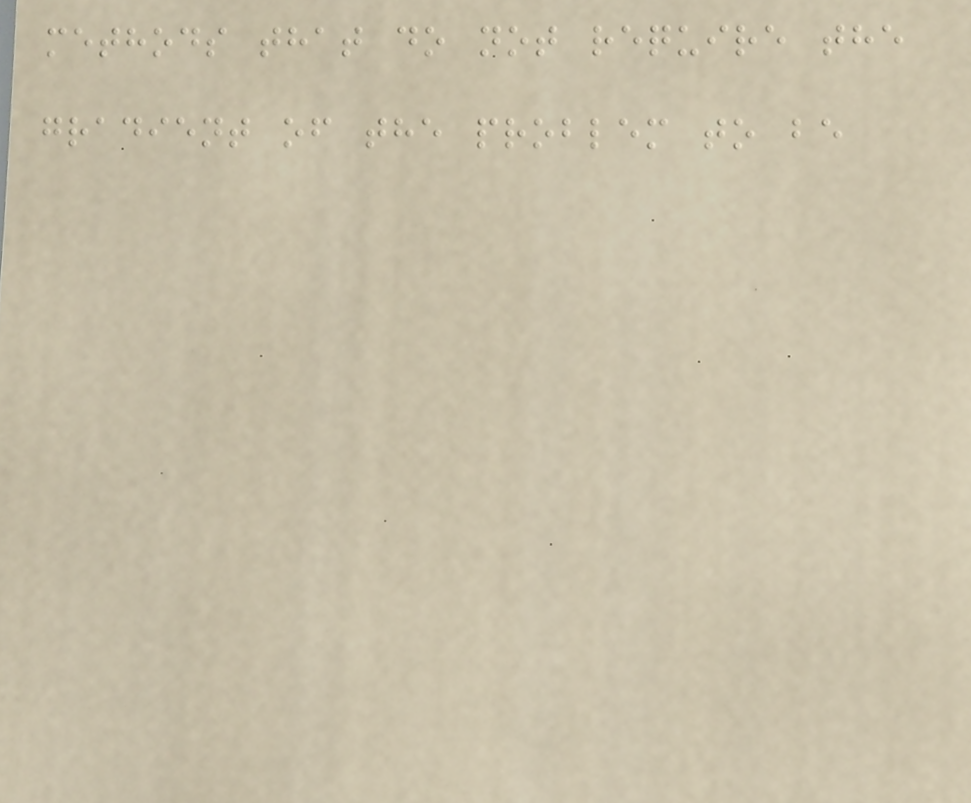methods that do not require the
gradient of the problem to be
